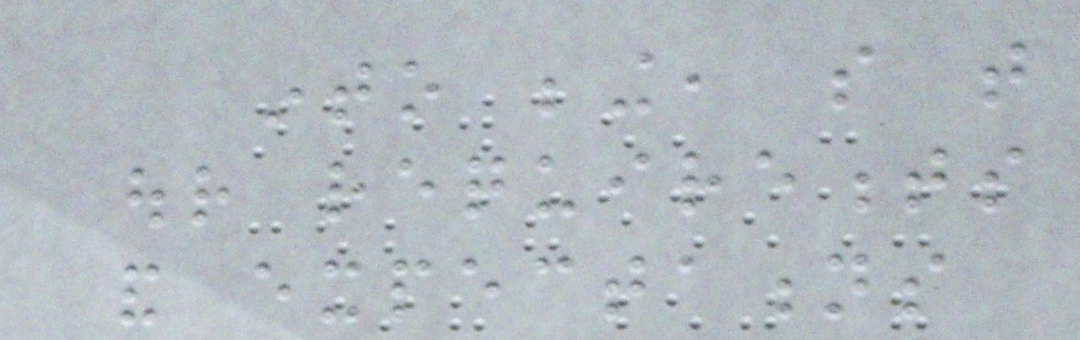into being, so that
our requirements
and expectations
